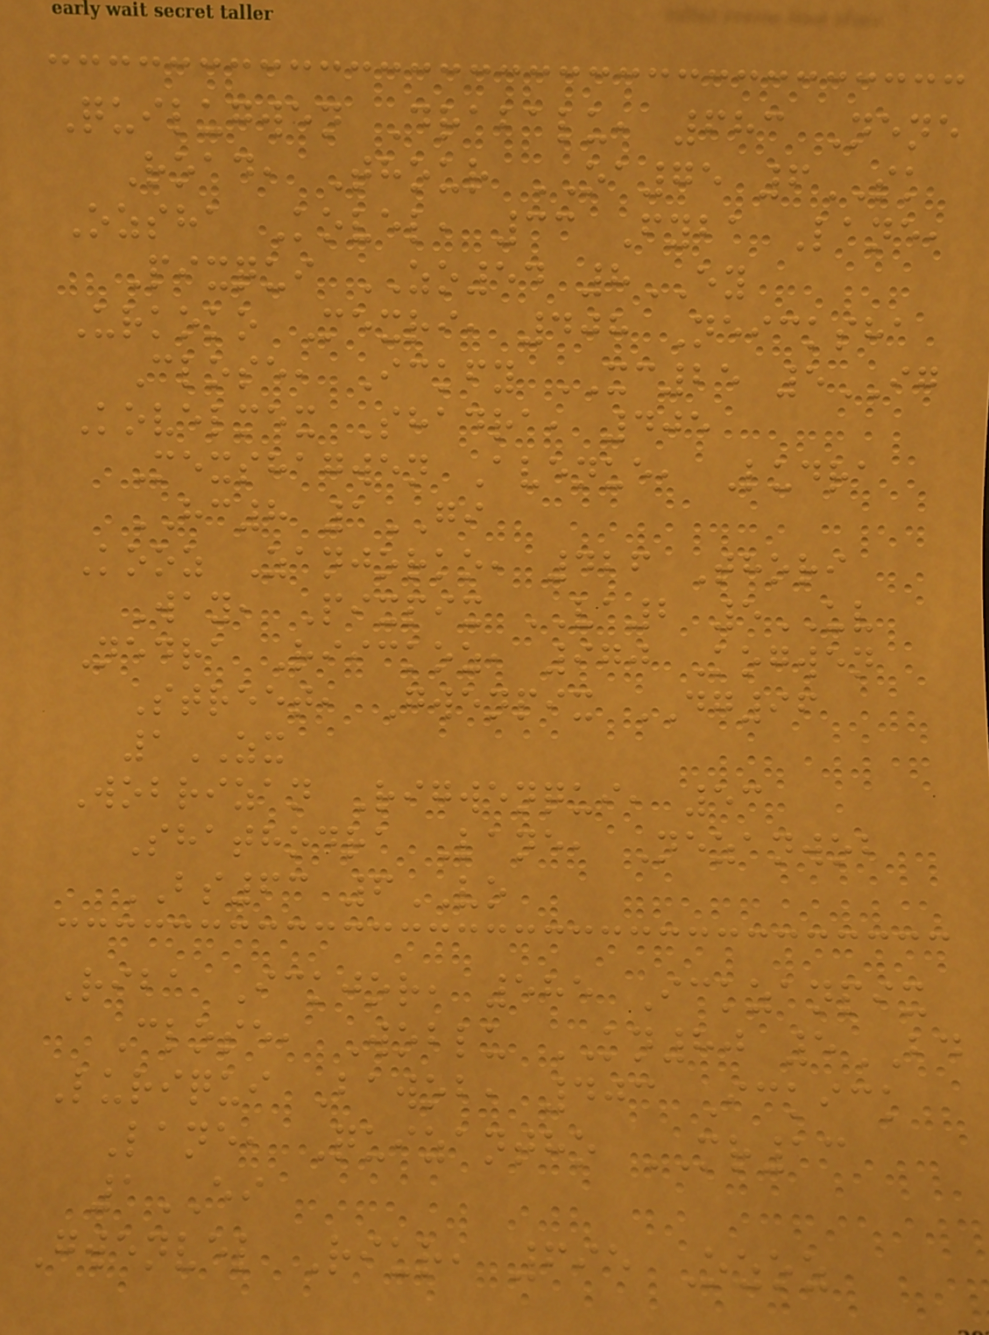Quilugwen Drabalu, 683 Nene
Road, Thour OA75 6SK
Ozsha Kovel, 33 Fyba Lane,
Pixqui ZO54 8EY
Urkoko Mexri, 408 Neicksha
Close, Ickfy XC25 5IG
Kovelmex Shadra, 405
Mexshagwen Avenue, Ludra
HC8 1GI
Kooz Zanjorko, 426 Thori
Way, Pixpix VA2 5UV
Nedra Riickoz, 970 Kogwen
Street, Gwenpix DG96
1ZX
Wobrizan Rigwenqui, 53
Shathodra Lane, Nezanwob
BS63 6VO
Riba Ickjor, 585 Ickzanpix
Close, Woblu KN80 5BD
Luriqui Bawob, 403 Ickick
Lane, Quizantho MR13
1EI
Gwenvel Riur, 695 Ozoz
